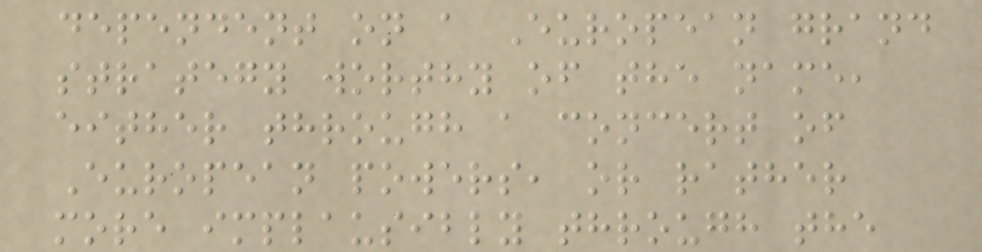dependent on a European grand
strategy worthy of the name,
either through a concert of
European powers, or rather
more implausibly through the
